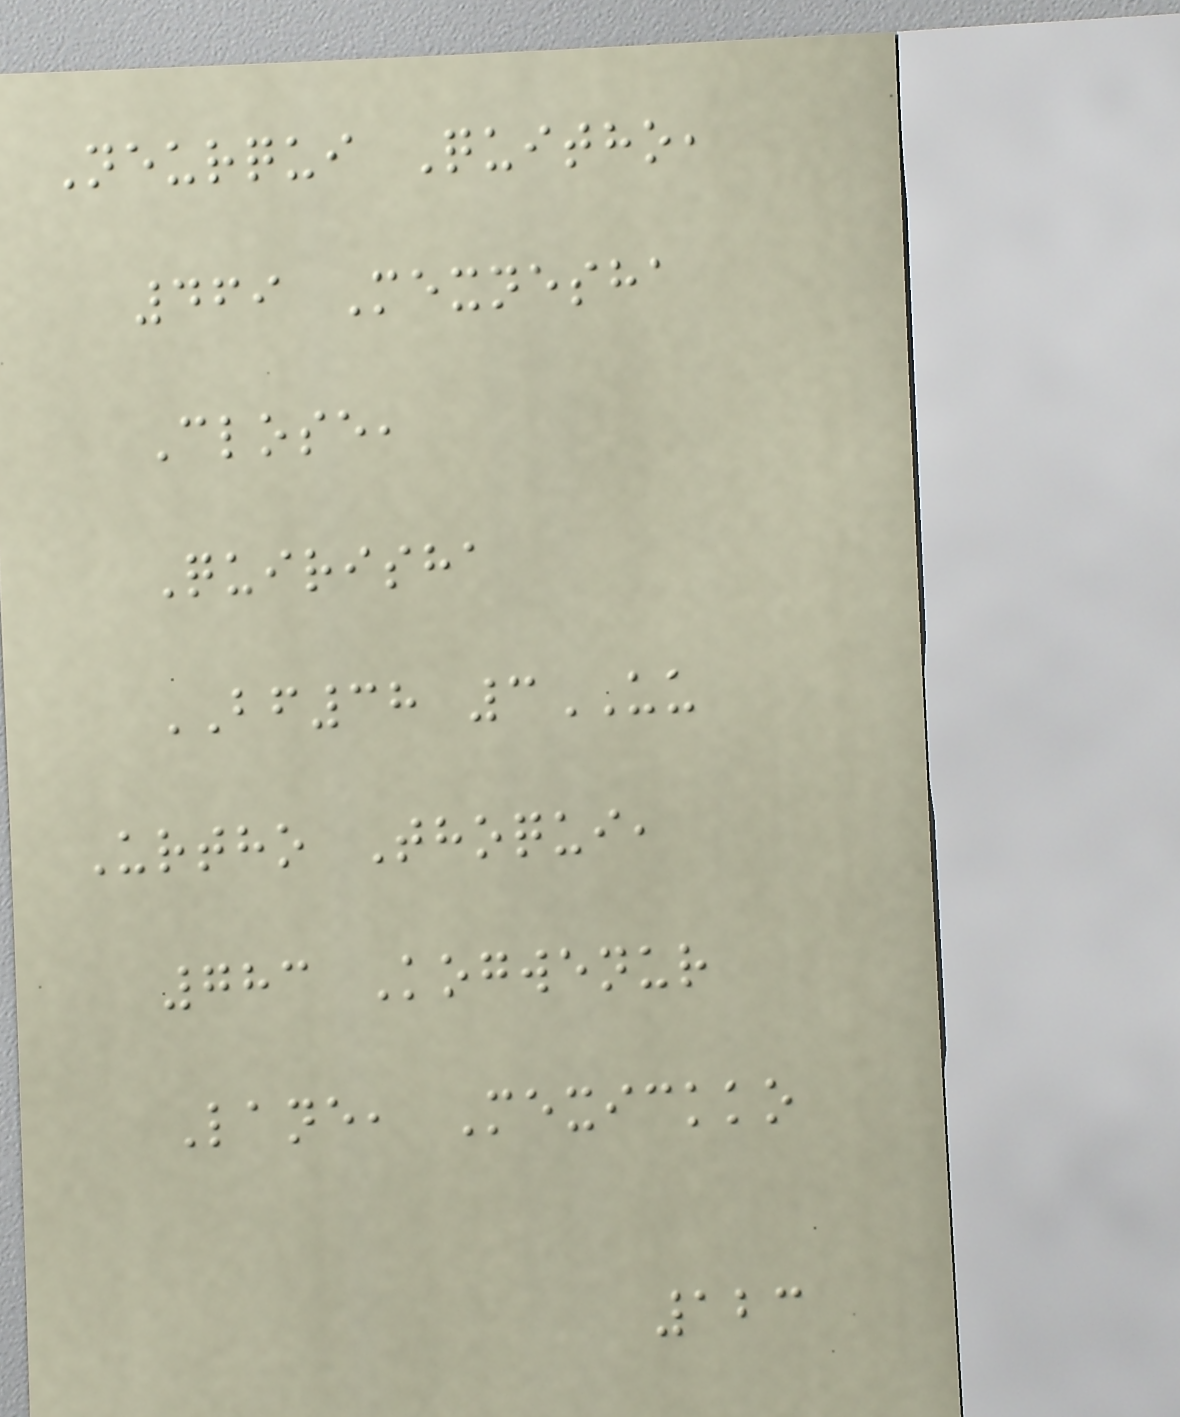Neurqui Quitho,
469 Mexnesha
Close,
Quirisha
BF38 3UU
Urtho Thoqui,
783 Kogwenur
Lane, Mexickko
123
